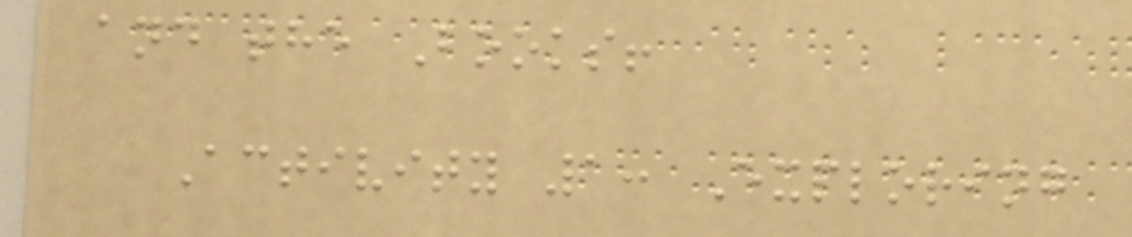and the Books!
Activity 1: Exploring
